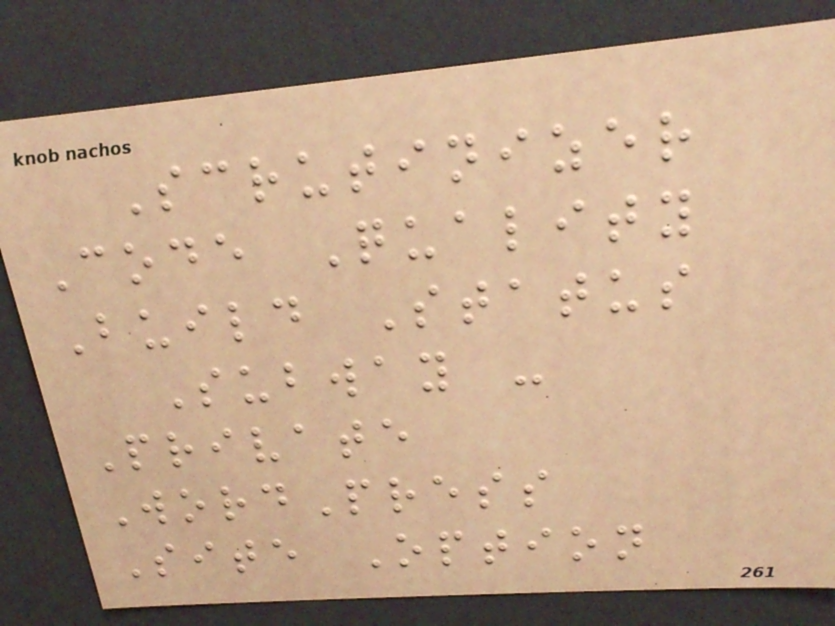Scrutinizer
Code Quality
Build Status
Subway -
Private
WordPress
Site Option
